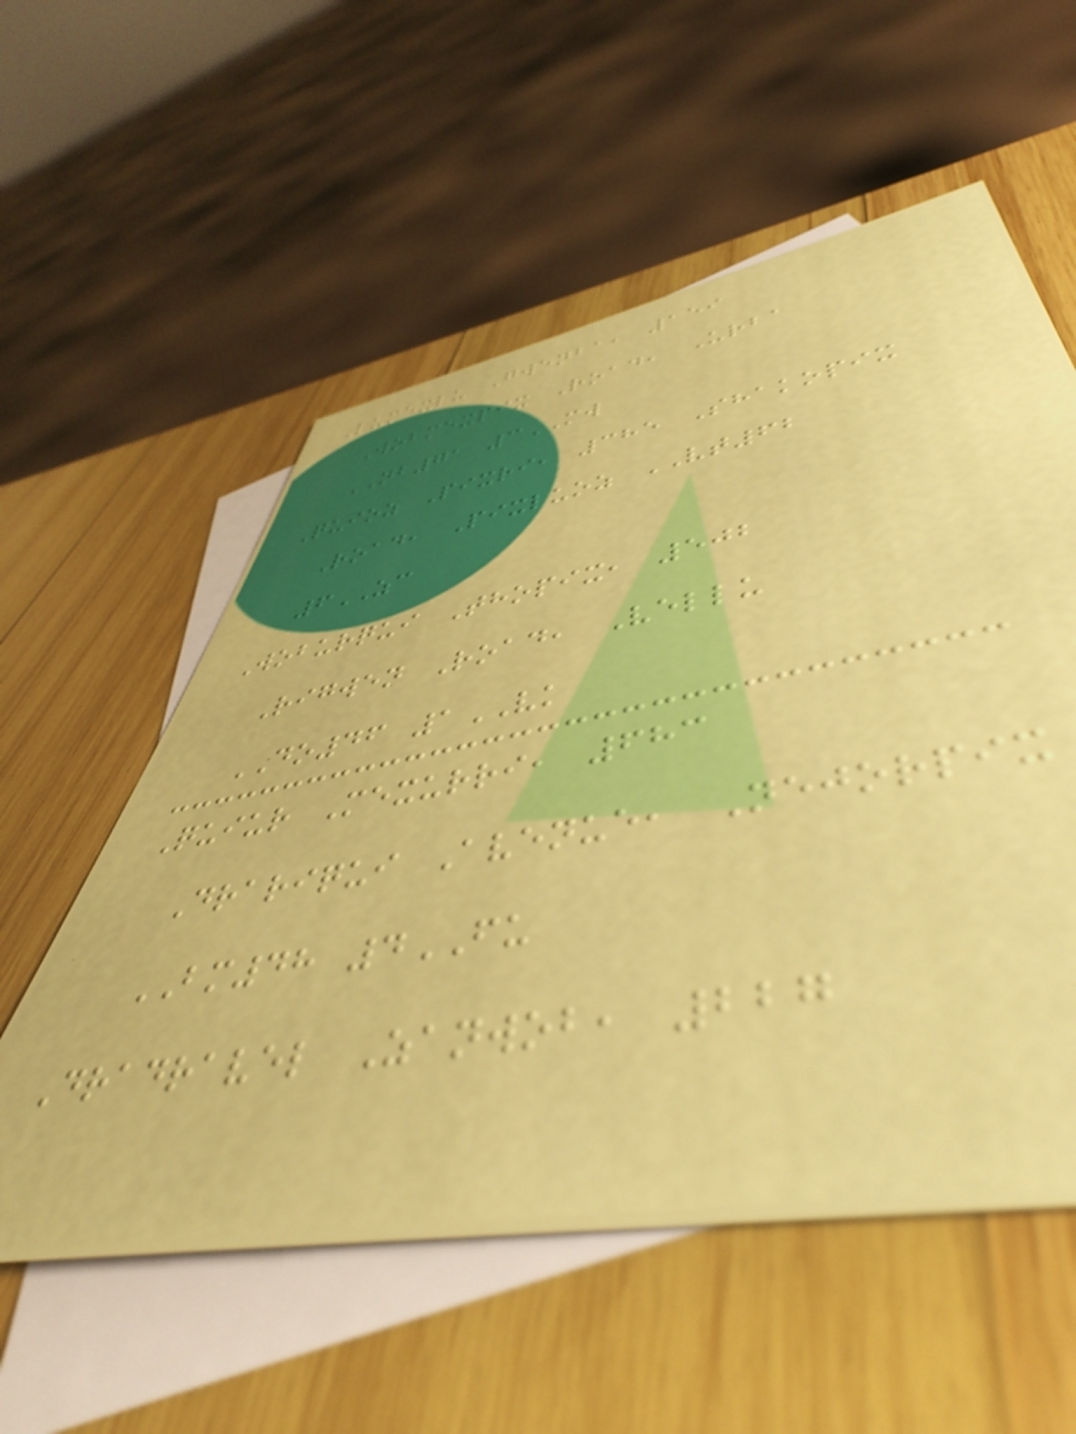Lumexlu Gwenba, 159
Wobmexpix Road, Urba
NB71 3MW
Quioz Pixri, 385 Shakopix
Road, Pixluoz VT62
6ZC
Woburqui Thopix, 502
Rigwen Road, Vellu
DO46 1VK
Quiur Mexurri, 683
Drariqui Avenue, Nejorpix
BM48 4FU
Dradravel Zanwob, 227
